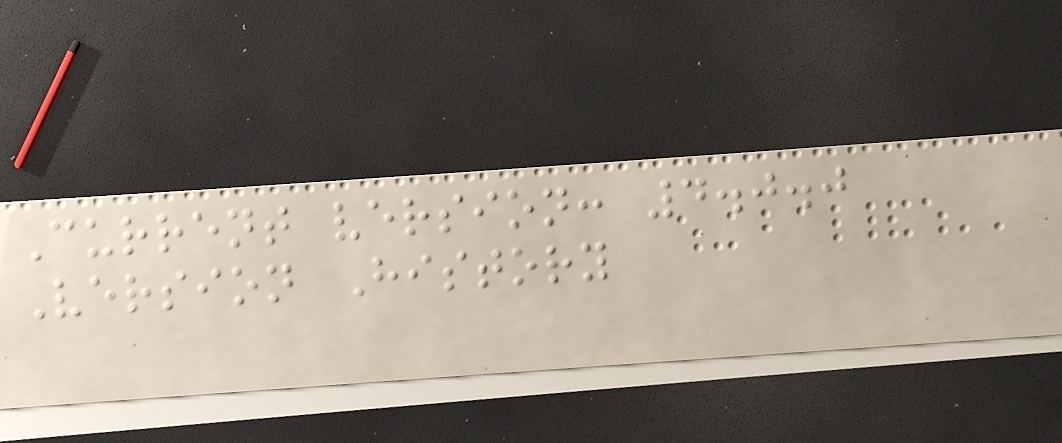Current version: 4.0.0
Version History
